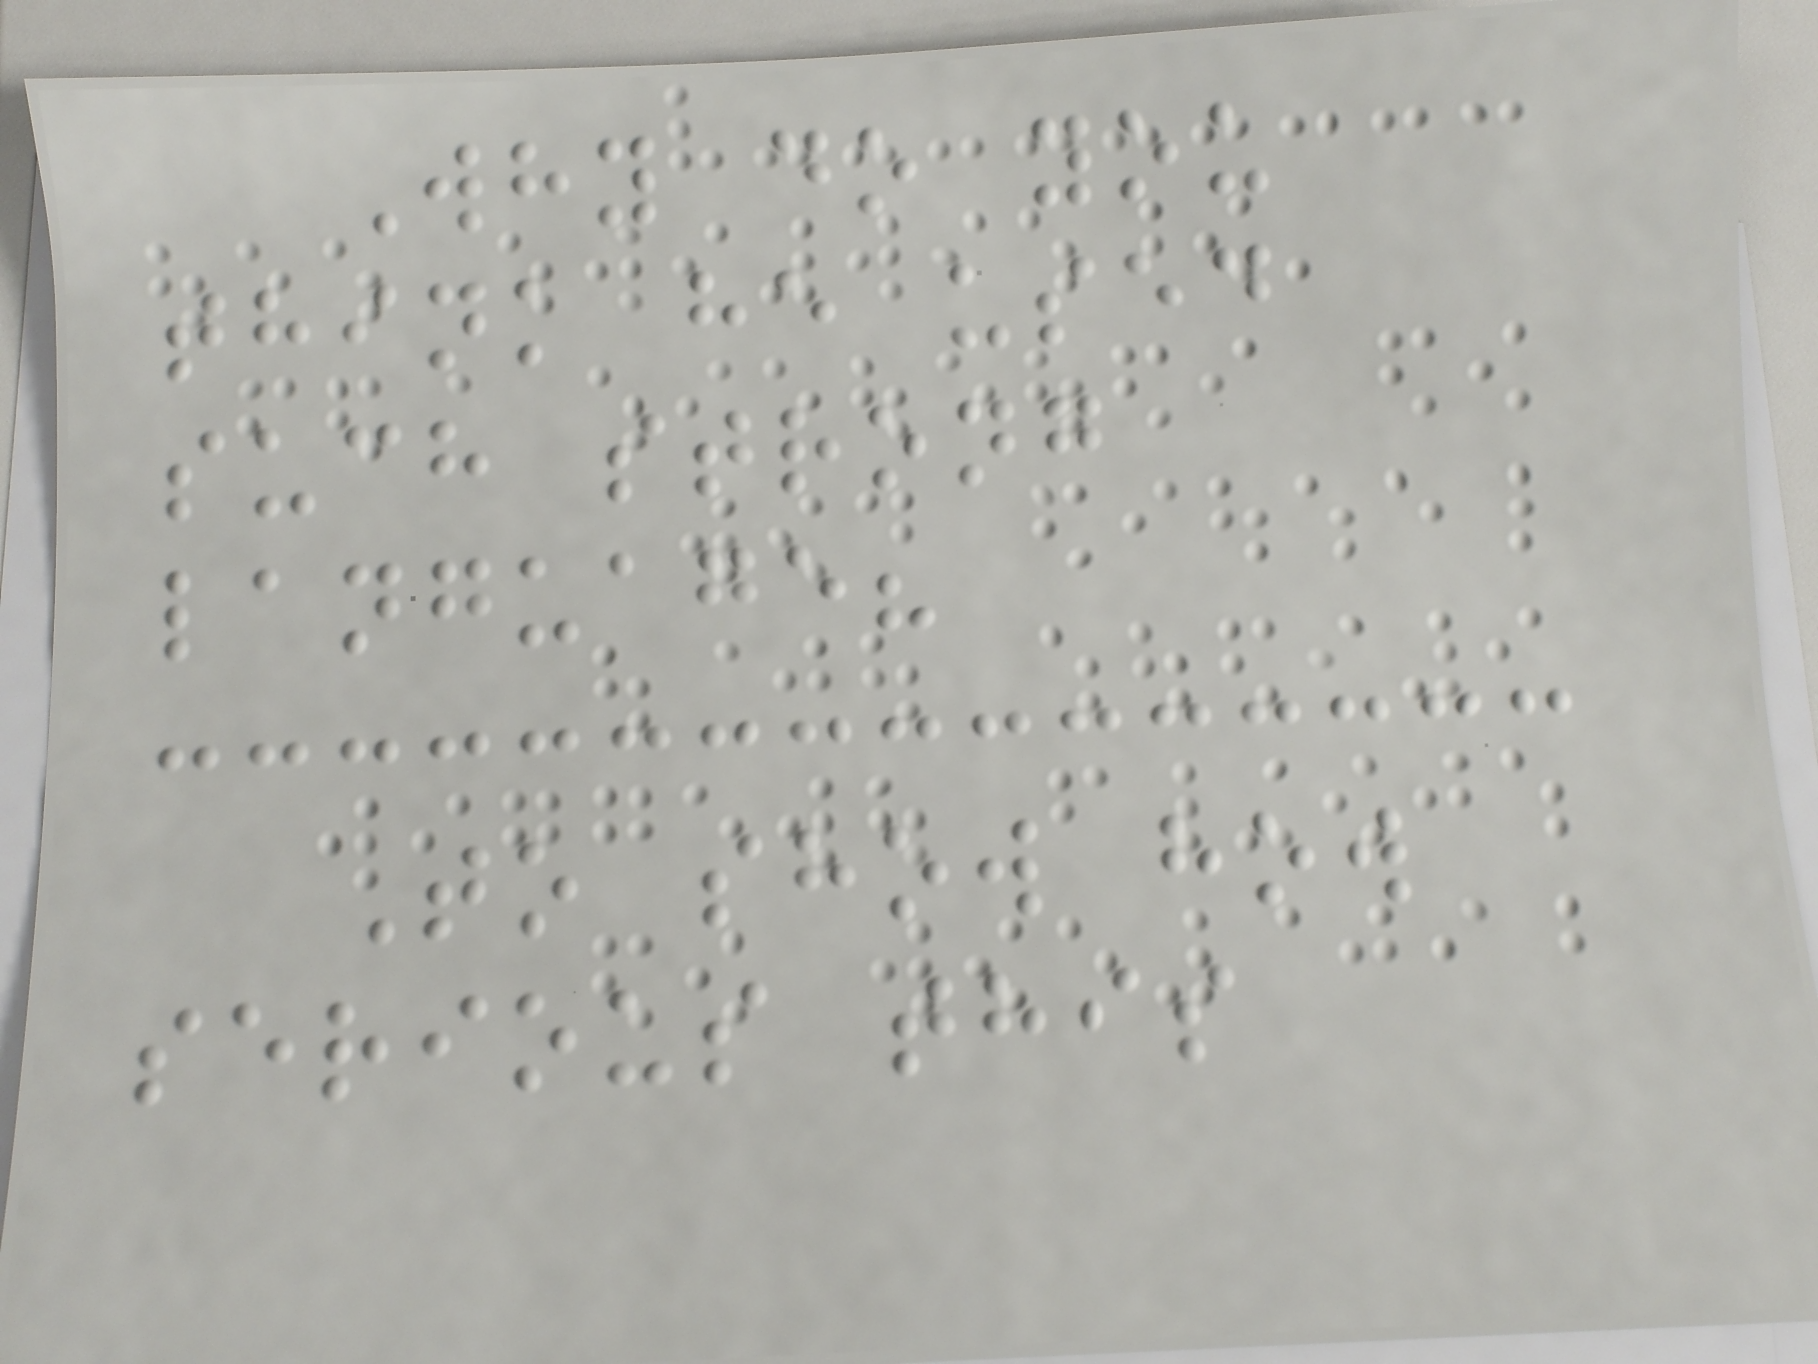Why do you
think he used
such strong
language?
To show how
serious this
